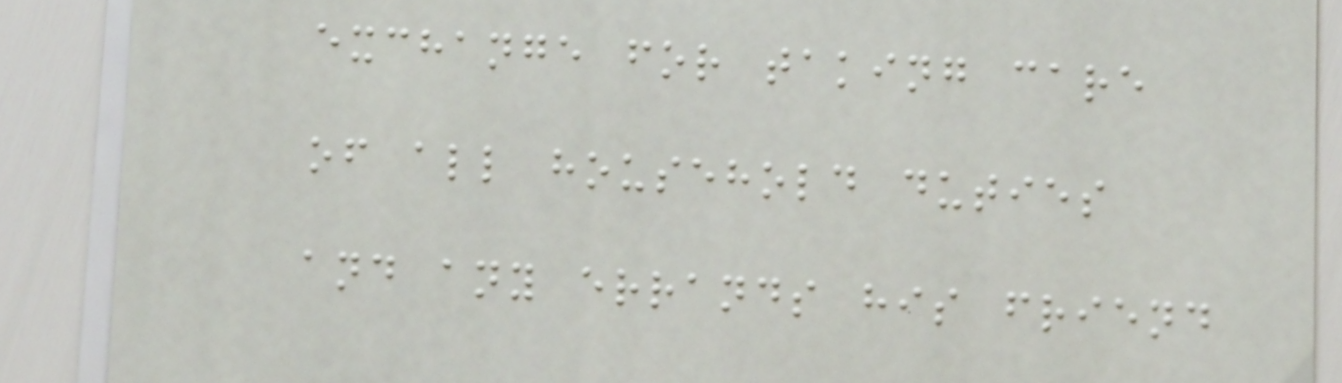exchange for taking care
of all household duties
and any errands his friend
